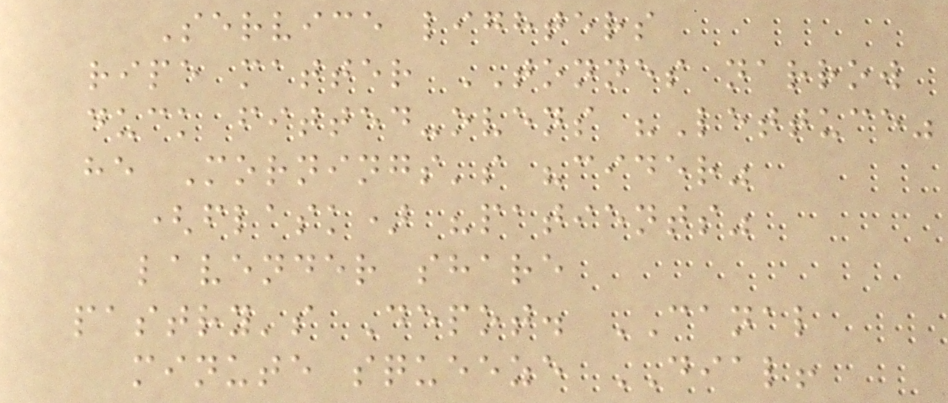Service lighters
ripe matter TONNES narrow
duck fitted-ovens "Lettuce"
he Mornings's "cider"
(flask) "patients"
lavender share
pastry's Depot. CANAL
minute squeeze DIAL!
